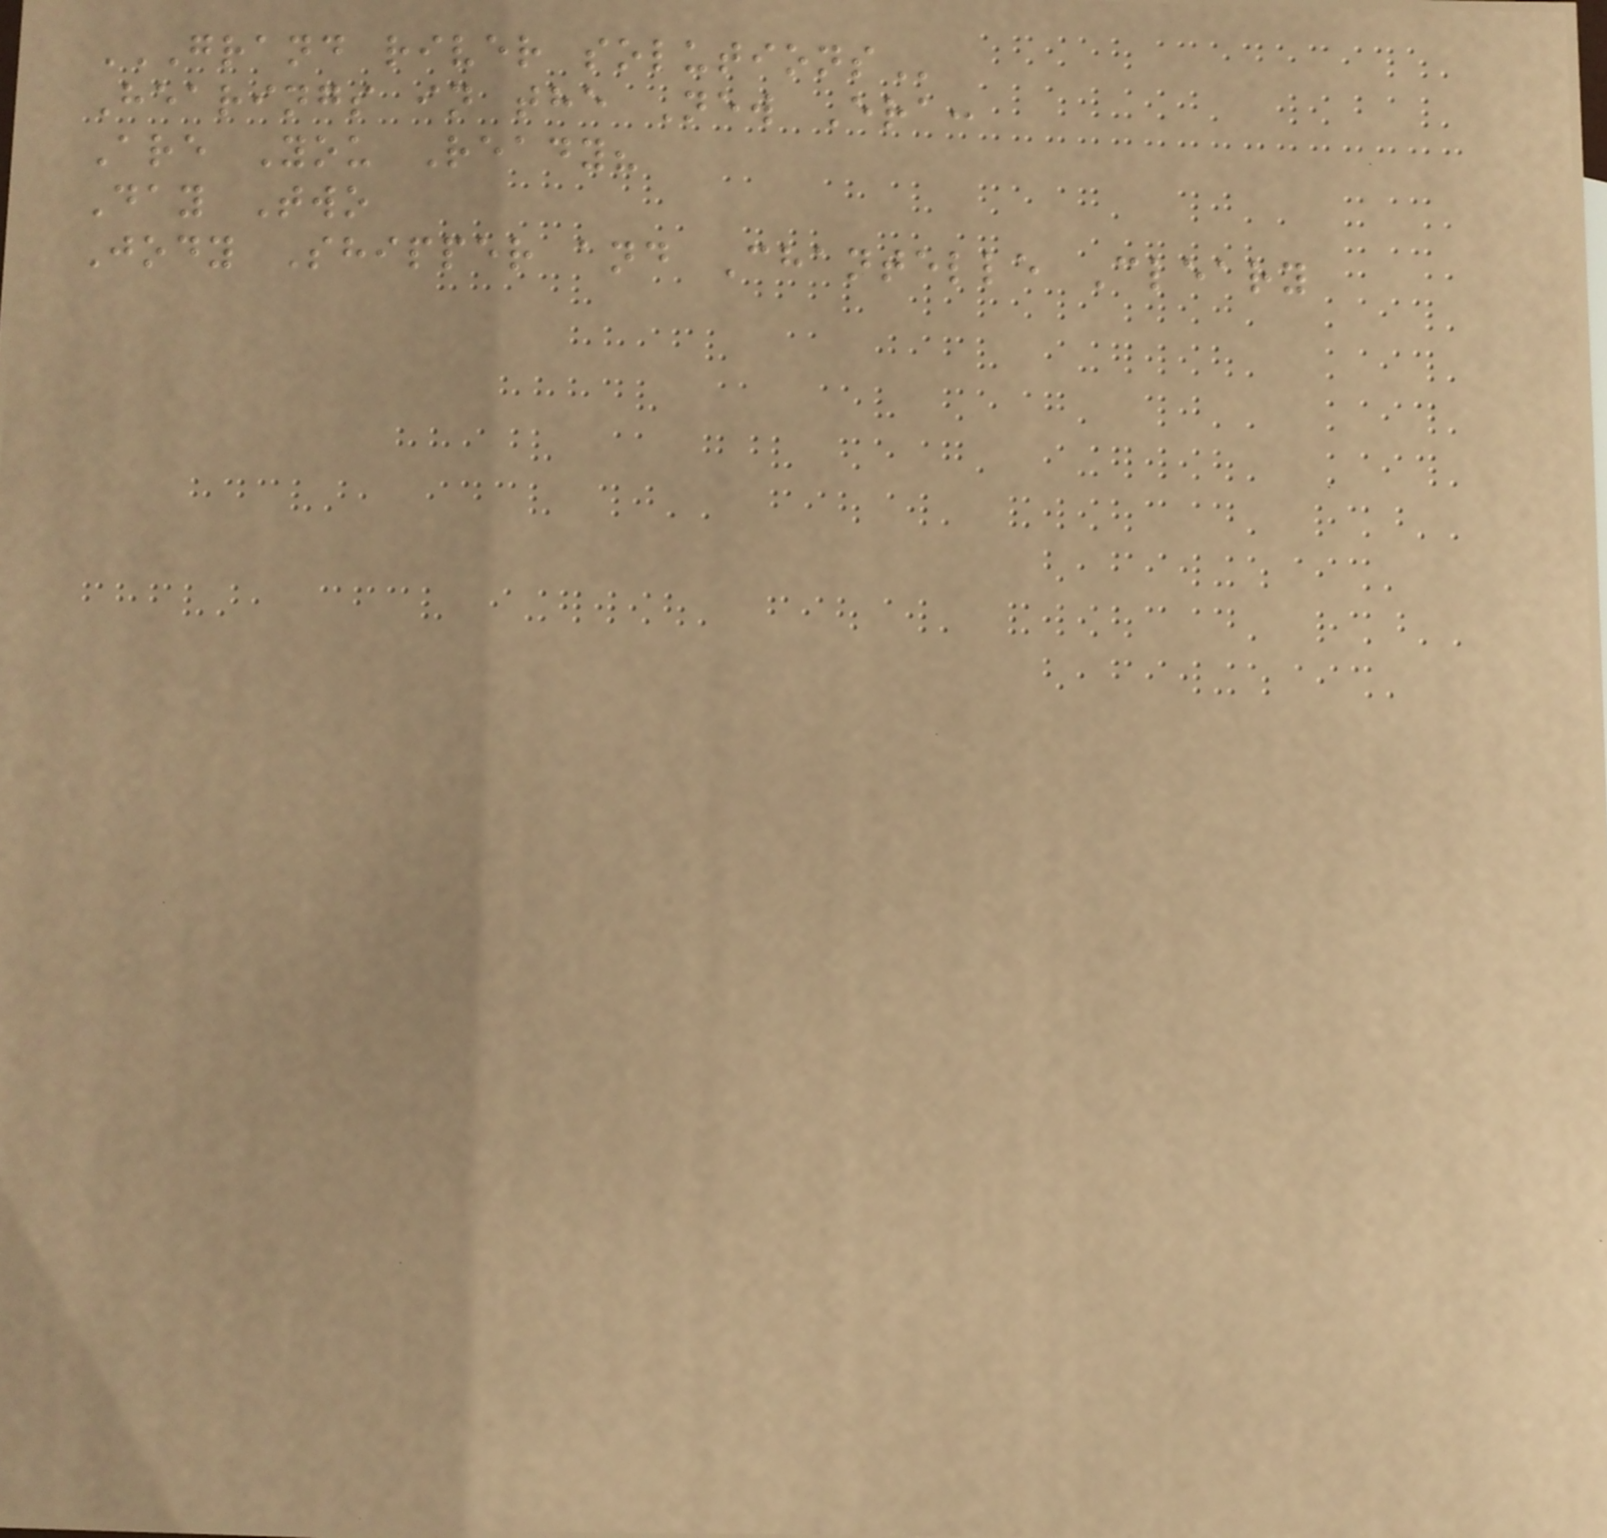GRAND RIVER SOLUTIONS
Hearings in the New Era:
Are You Ready?
Day Two
Jody Shipper and Chantelle Cleary
